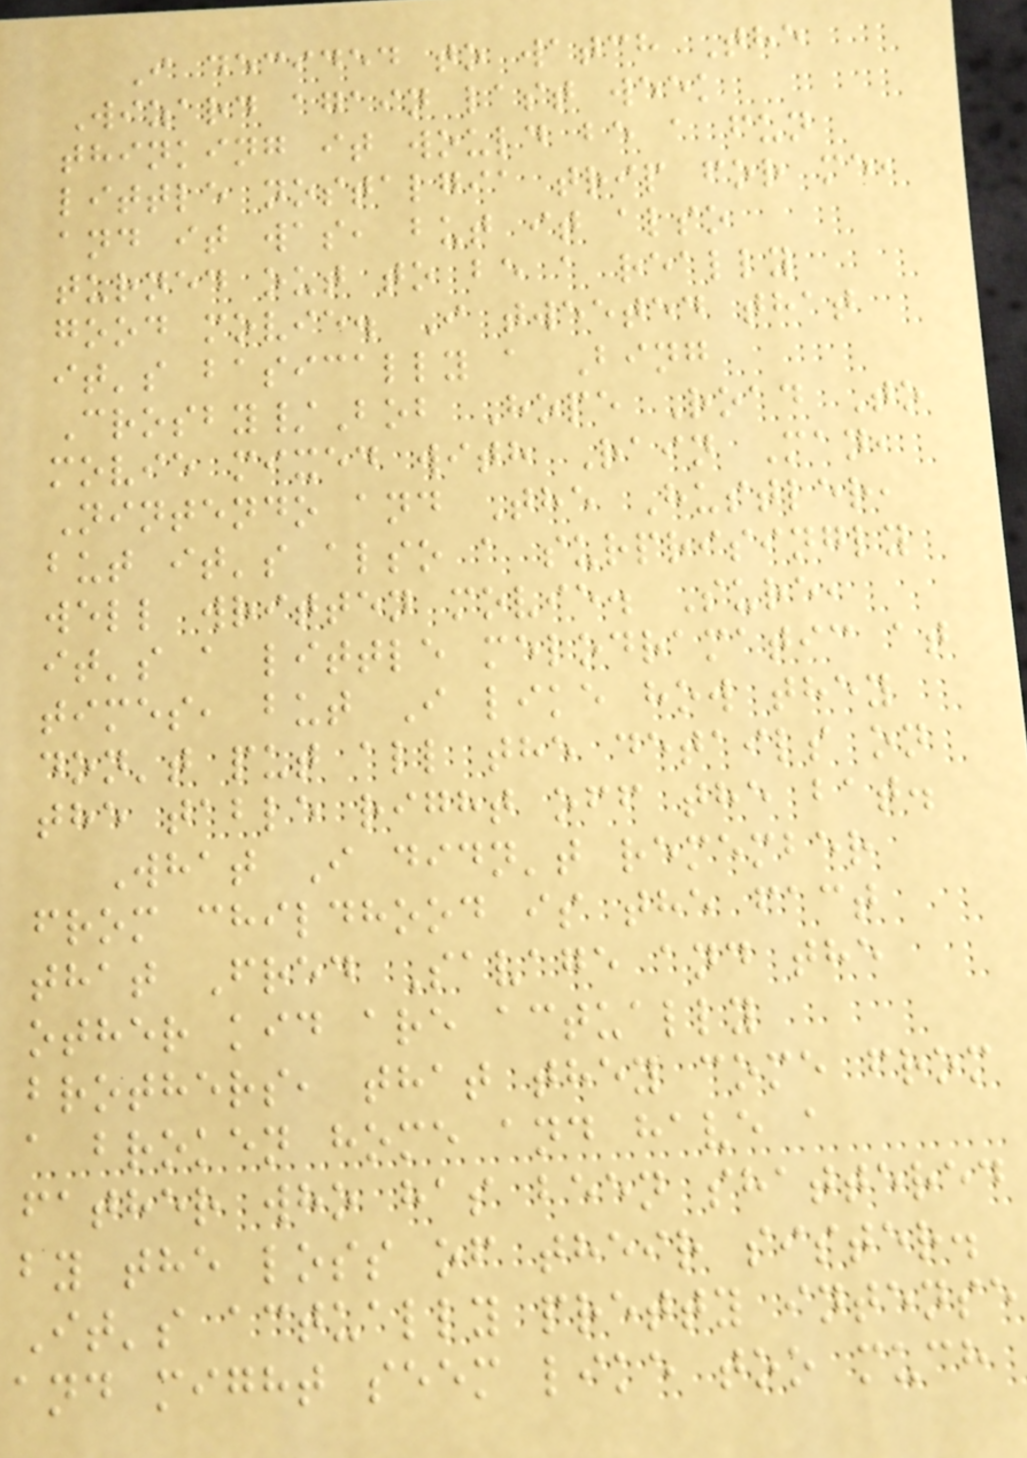I decided to watch The
Wizard again last week
thinking it would be a fun
little nostalgia trip for me,
and it was, but it also
turned out to be a really
good movie. I tweeted that
it's basically a Bing
Crosby/Bob Hope Road To
movie mixed with Rain Man,
Nintendo and The Hustler,
but it's also a surprisingly
well written movie. Sure,
it's a little melodramatic at
times, but I like how they
don't put all the details on
the table right off the bat.
What I didn't remember
from childhood is the fact
that Fred Savage and the
other kid are actually
brothers, that they come from
a broken home and have a
father who has been shattered
by the loss of their sister.
It's actually pretty intense
and might seem like too much
